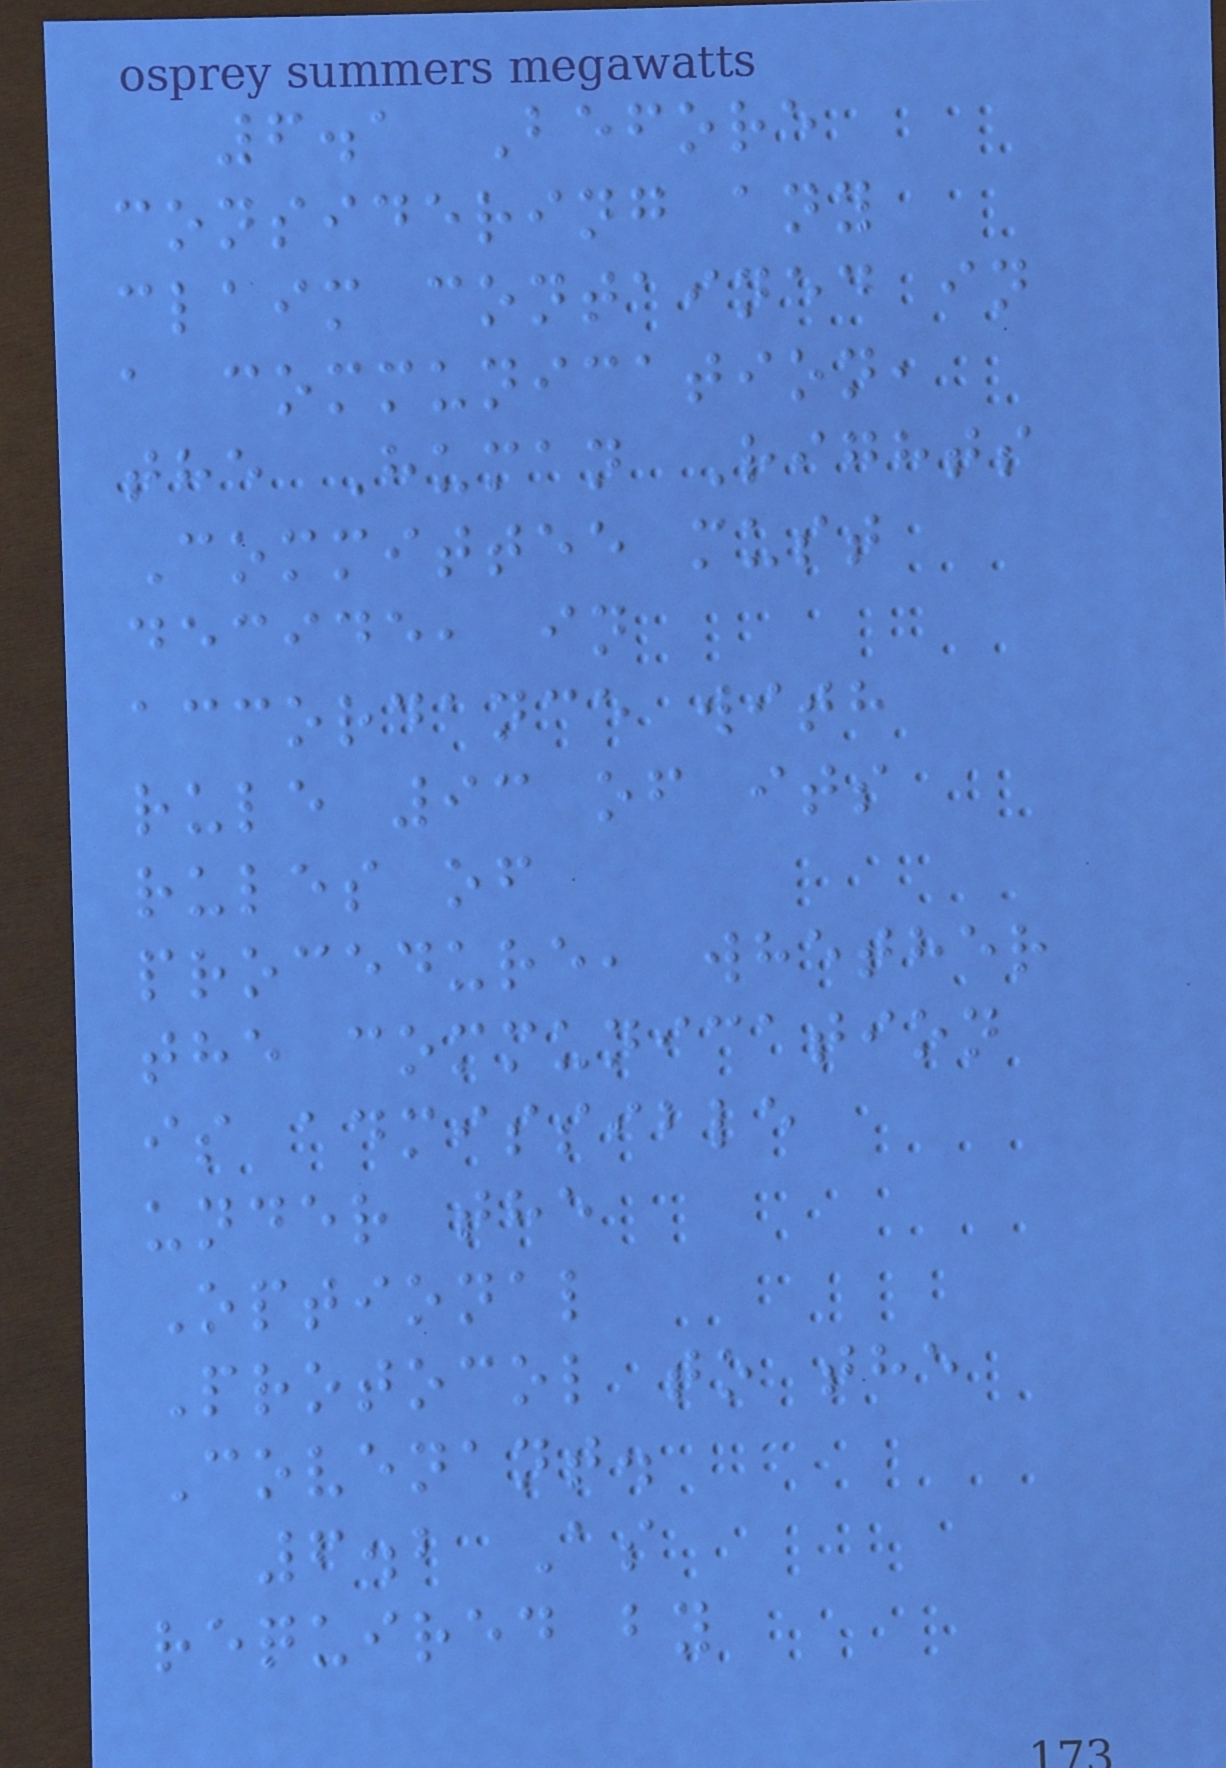6.1 Before
considering any
claim contained in
a communication,
the Human Rights
Committee must
decide, in
accordance with
rule 93 of its
rules of
procedure, whether
the communication
is admissible
under the
Optional
Protocol to the
Covenant.
6.2 As
required by
